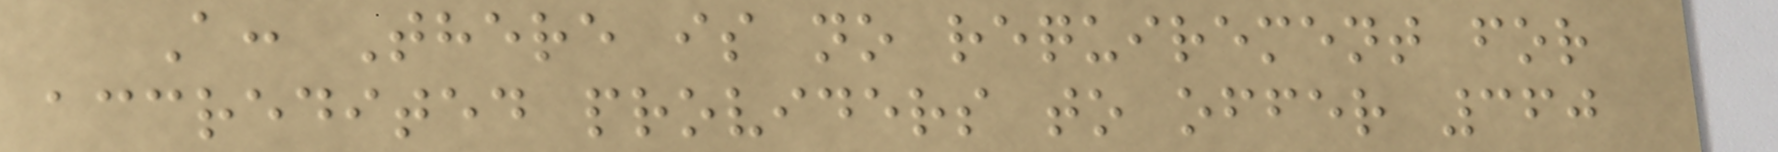A: There is no requirement for
accredited providers to offer 360
